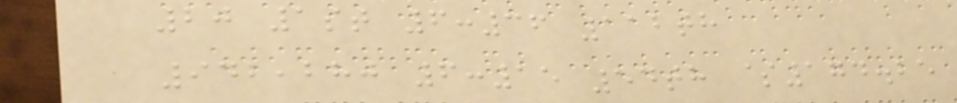20 1st 6:36 112th
942,280 6:15 54th $174.25
